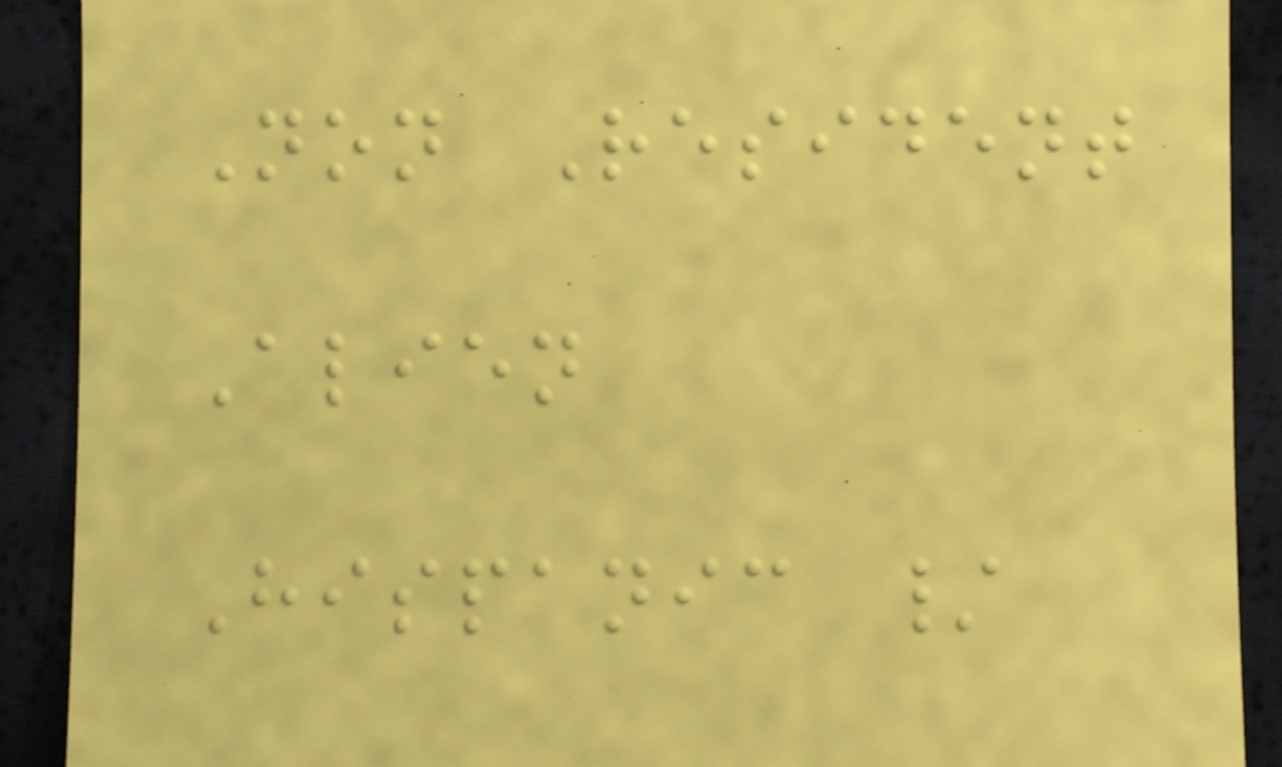Non Resident
Alien
Hispanic /
